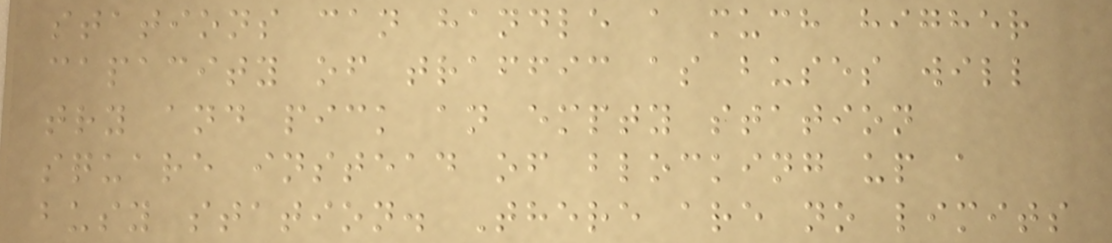stations can handle a much higher
capacity of traffic as buses will
try and pick an empty station
square instead of blocking up a
busy station. There are no limits
